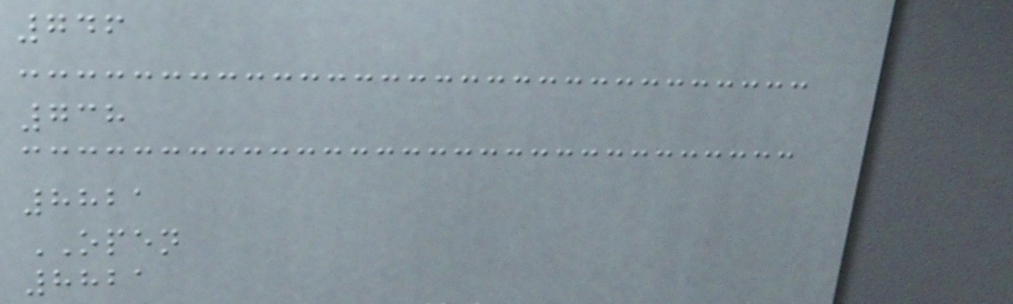746
738
8821
OPEN
8821
